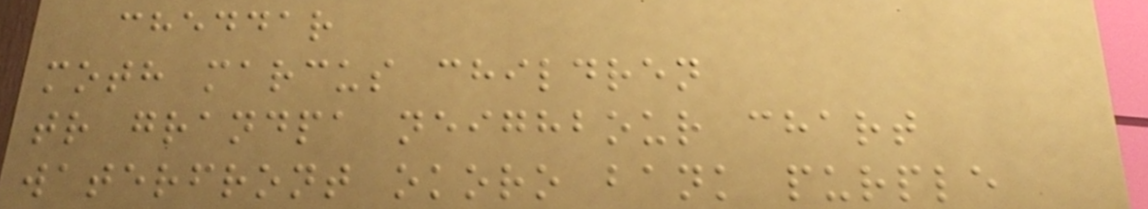cheddar
moth marcus children
tr grandpa neighbour chart
waterfront okoro bank purple
